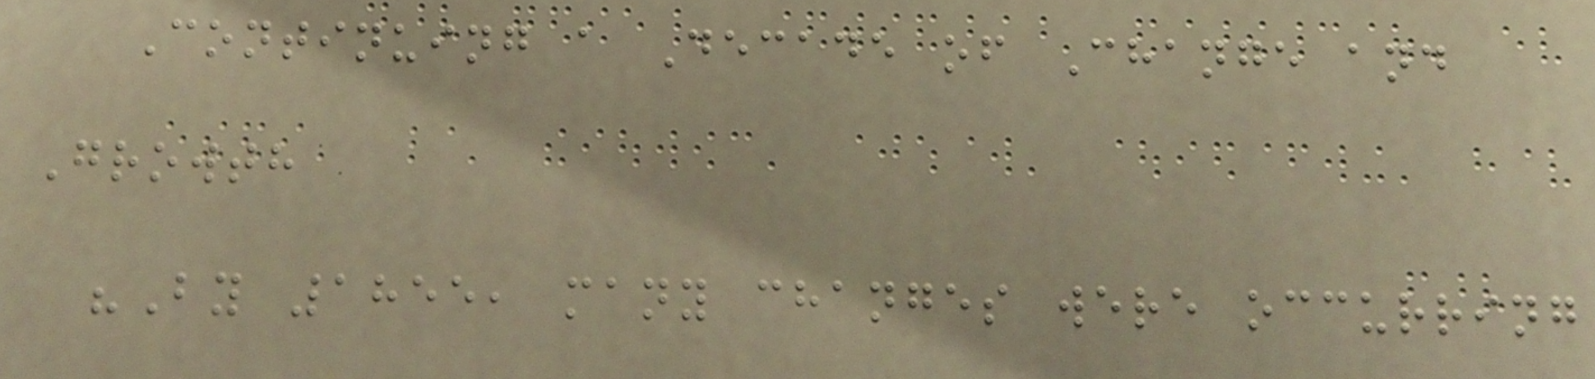Continuing a Decade of Change and
Growth
"By 1855, many changes were occurring
